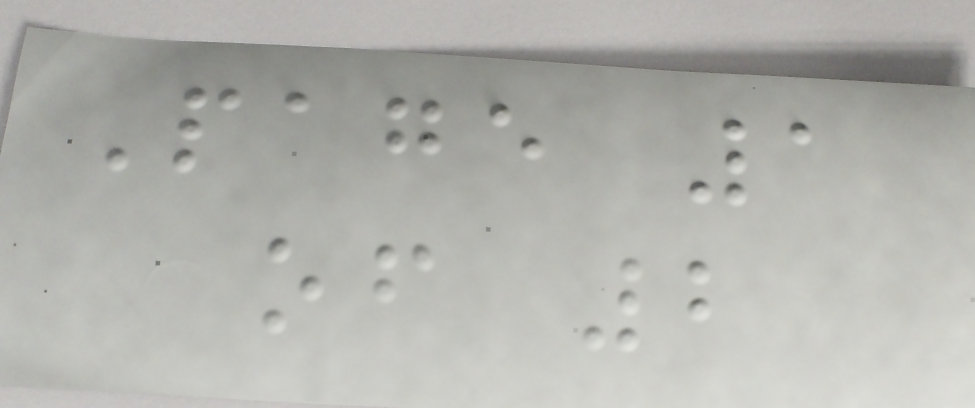Page 1
of 2
